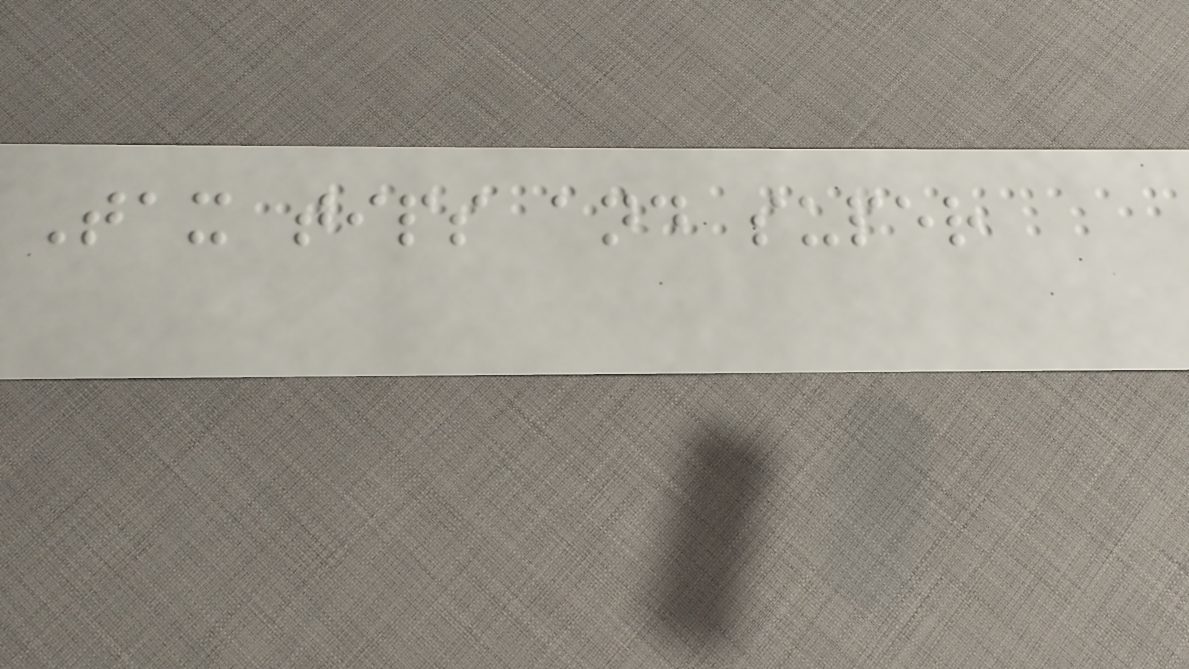Tax tips and super
